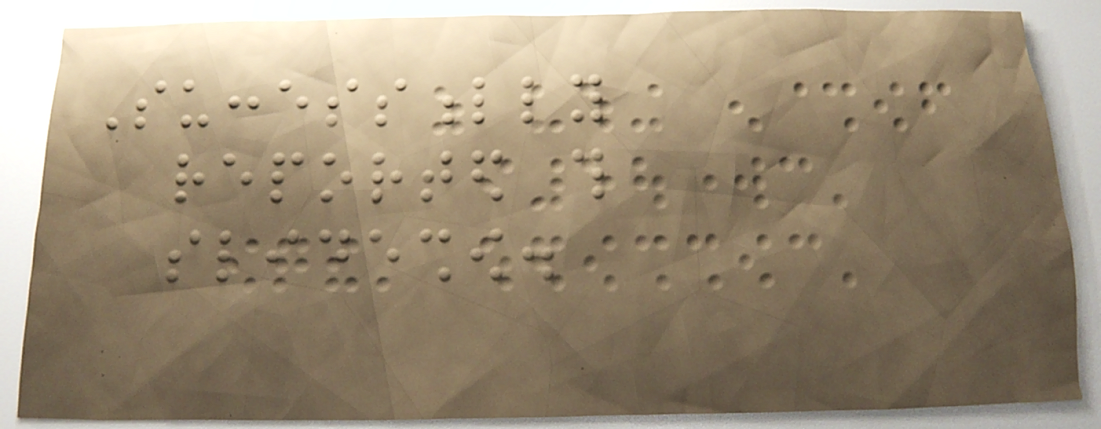Successfully
reported this
slideshow.
